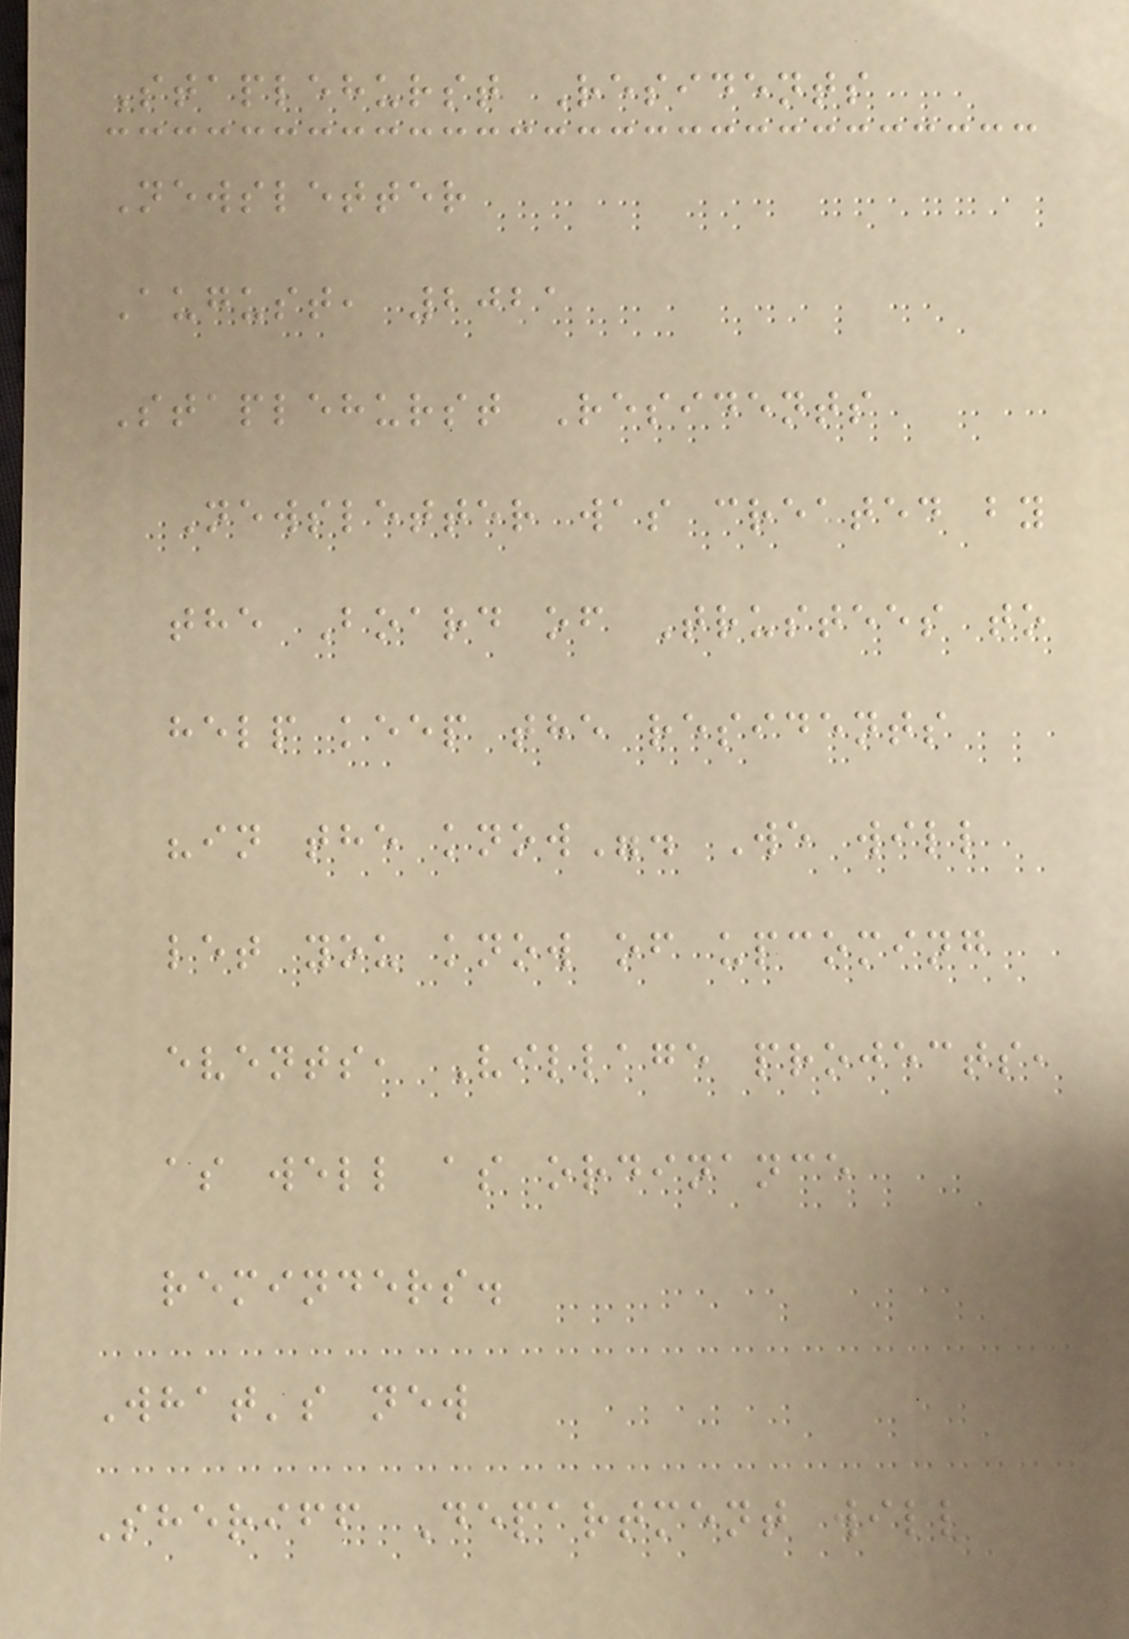Staplehurst Residents
Newsletter
August, 2021
Staplehurst Residents
Newsletter was created by
the Board of Trustees to
help keep the residents
"in the know". We will
let you know of upcoming
events, Village projects,
as well as ordinance
reminders.
What's new
Sheriff Department will
